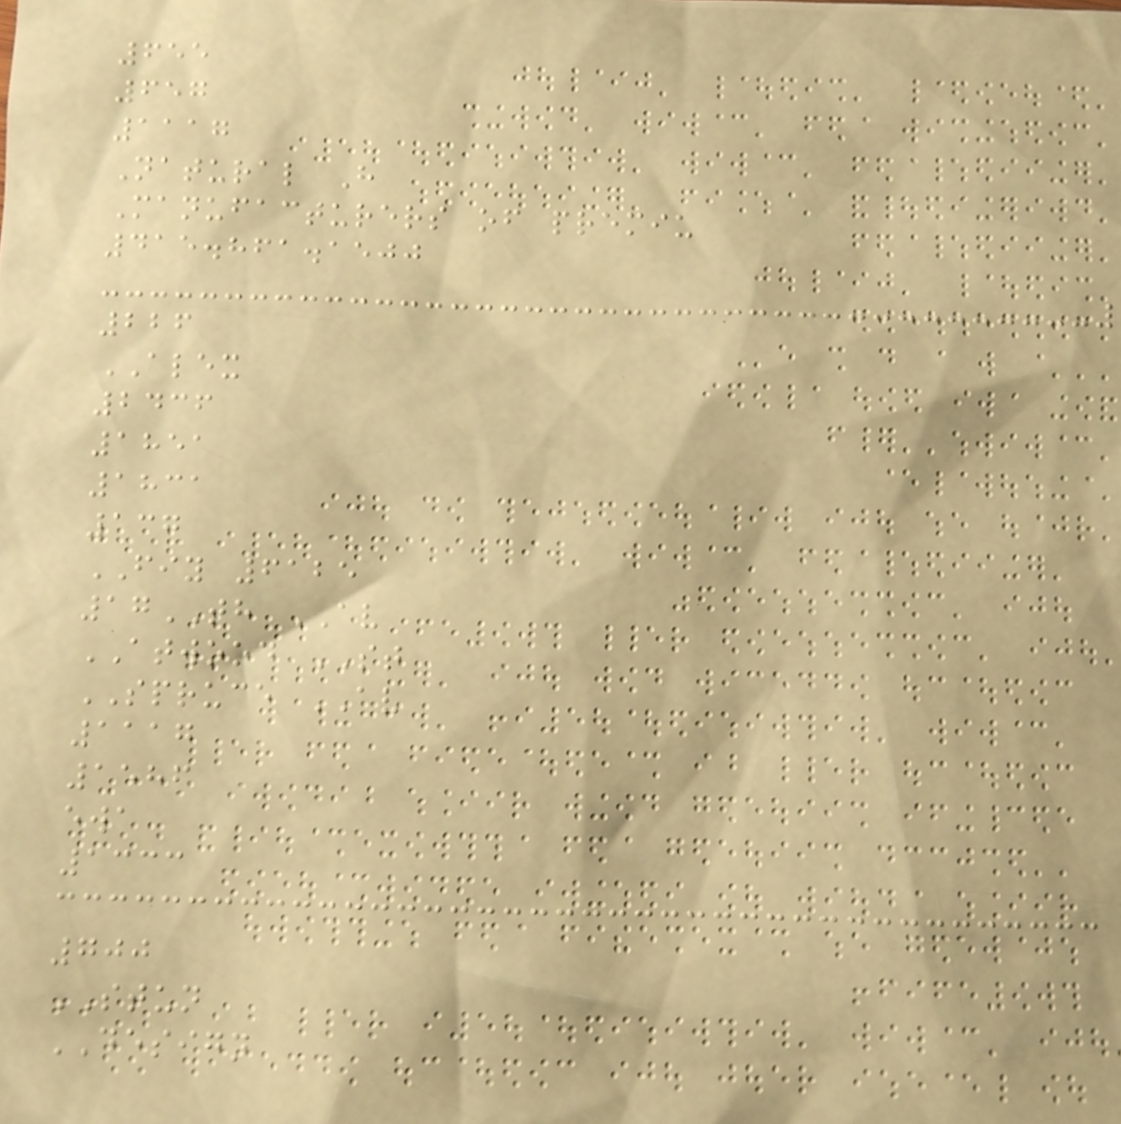655
657
1117
Natural H
Manufacturers of premiu
415.861.1500
226
ALEX
2436
1851
1831
137
FIY 6125
17TH AV
ATWOOD ST
SPRUCE AV
1117
1586
ewa
1333
700
STUN
DESIGN
